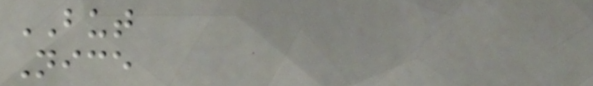BUT
Nice
